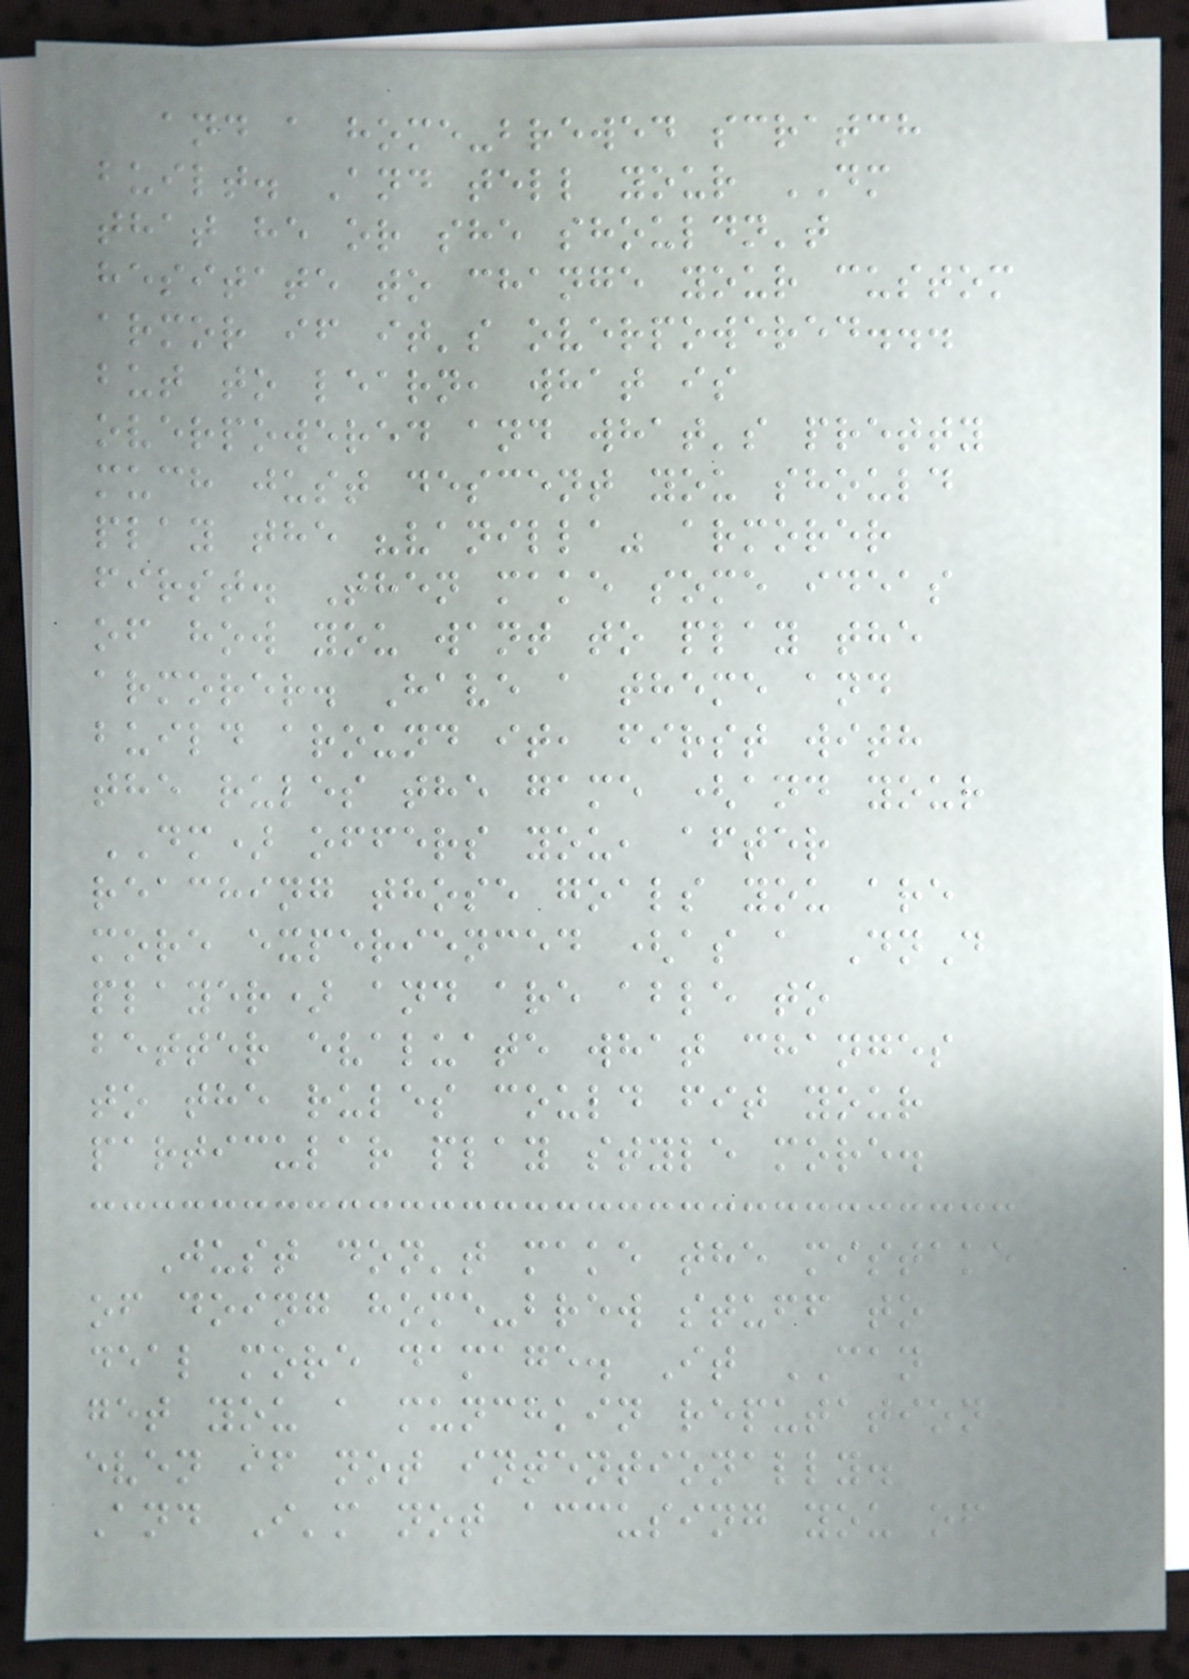and a home-brewed scratch
built. And tell your DM
that he or she shouldn't
hesitate to change your custom
armor if it's overpowered...
but to learn, what is
overpowered and what's pretty
much just descent you should
play the "vanilla" armorer
first. Then make some ideas
of how you want to play the
armorer. Have a theme and
build around it, first with
the rules the game (and your
DM) offers you, after
reaching those goals you are
more experienced (as a DnD
player) and are able to
better evaluate what changes
to the rules could fit your
particular play style more.
Just don't make the mistake
of doing home-brew stuff to
deal more damage. It CAN
get you a munchkin reputation
even if not intentionally.
And I'm not accusing you of
